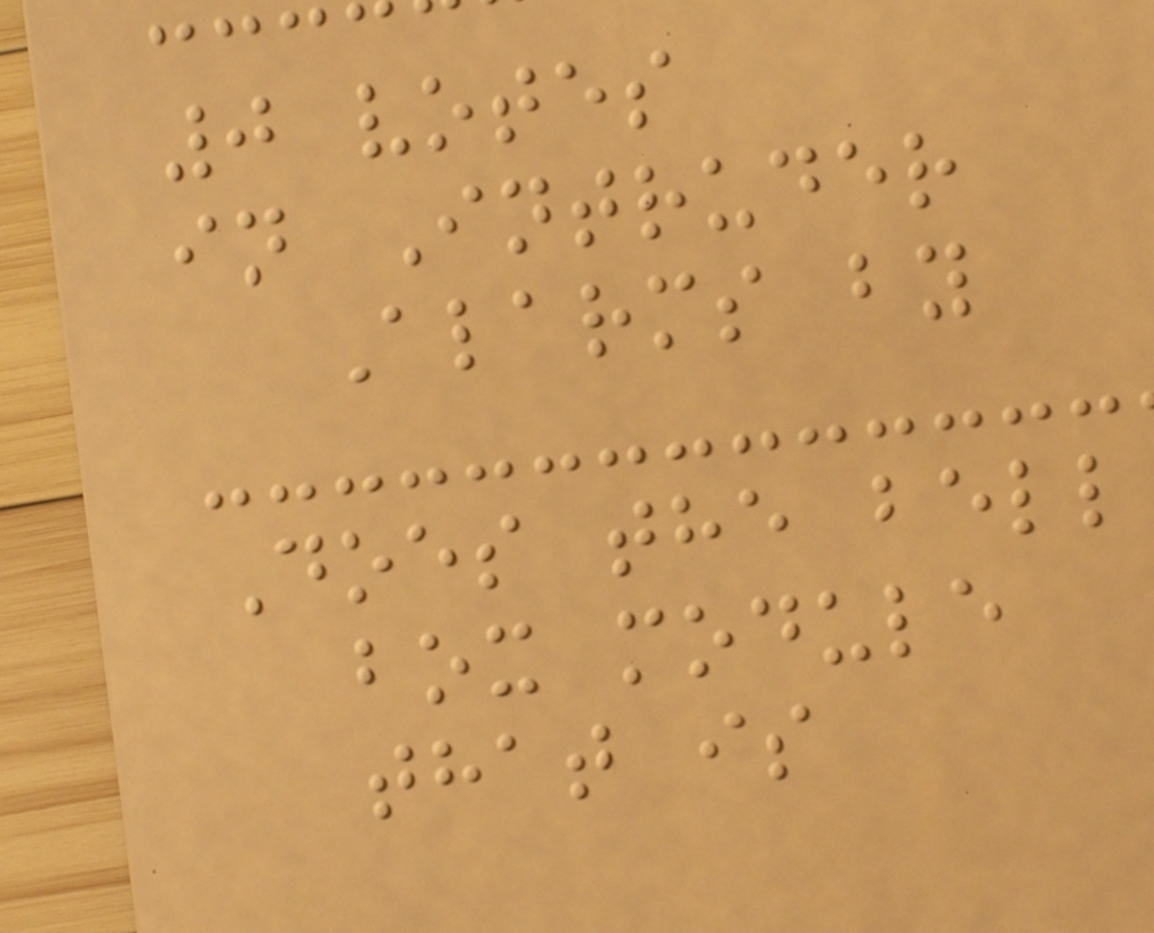0 votes
in Intruder
Alarms by
Does the bell
box module
that is
